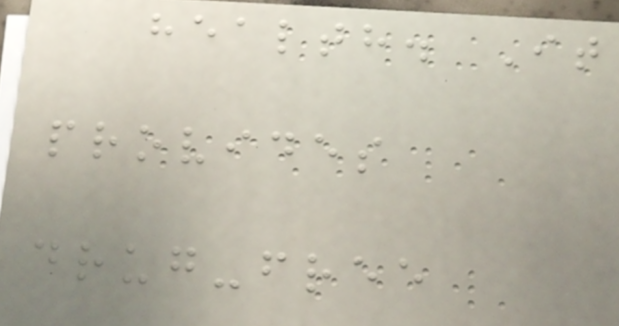health. It
provides
drug-free
